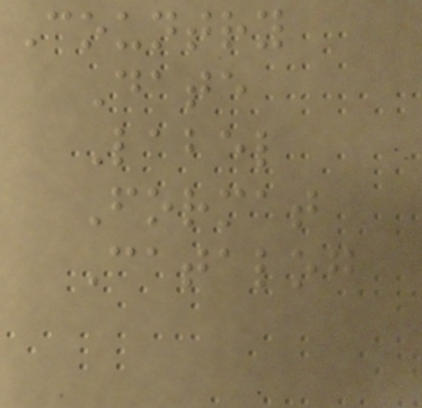Country
Date
Label
Format
Catalog
